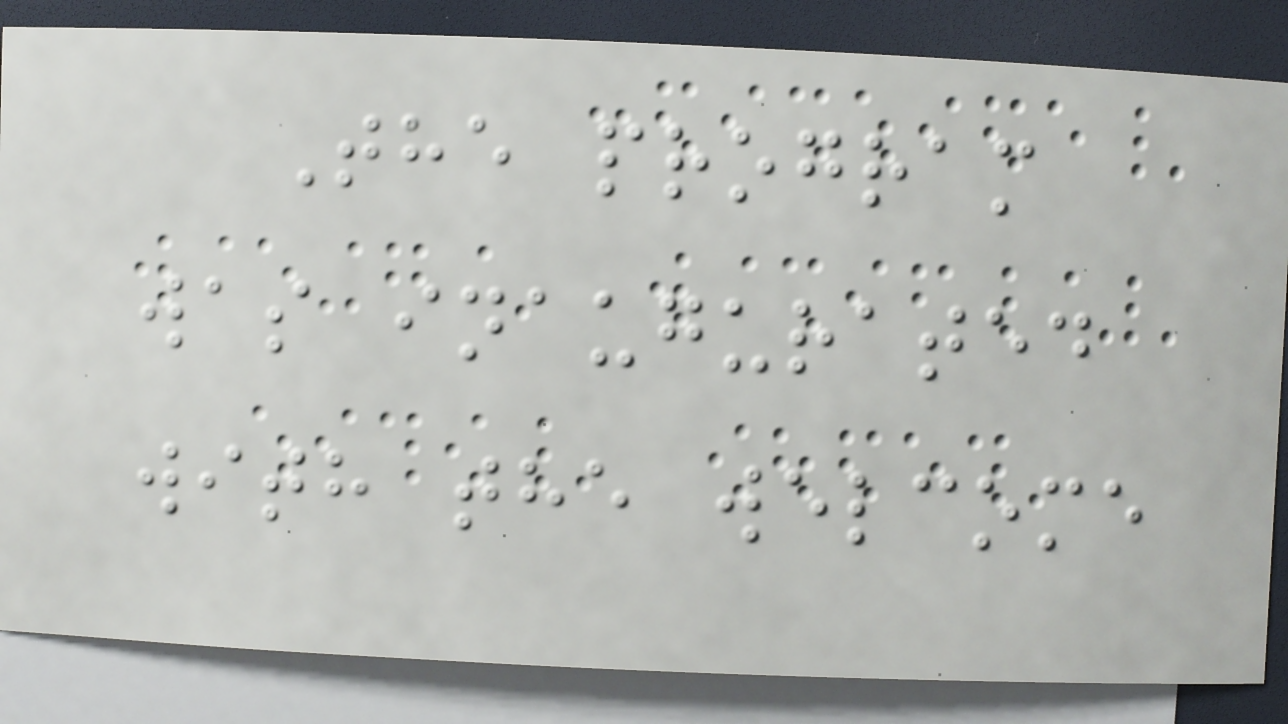The program
was inaugurated
with the welcome
